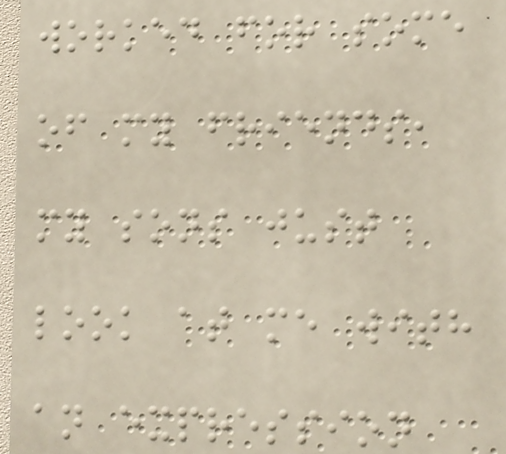worked for some
of my friends,
my sons just
look at me with
an expression
